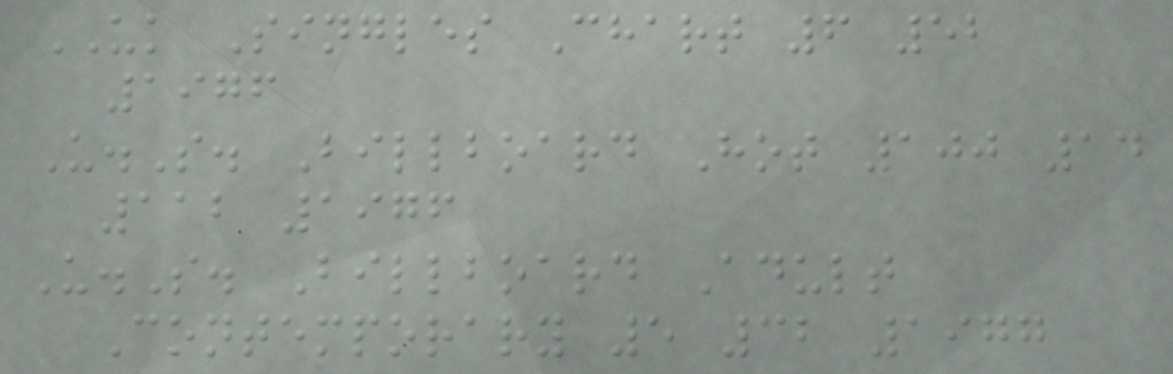UK Singles Chart 6 52
1976
U.S. Billboard Hot 100 14
112 1976
U.S. Billboard Adult
Contemporary 5 32 1977
